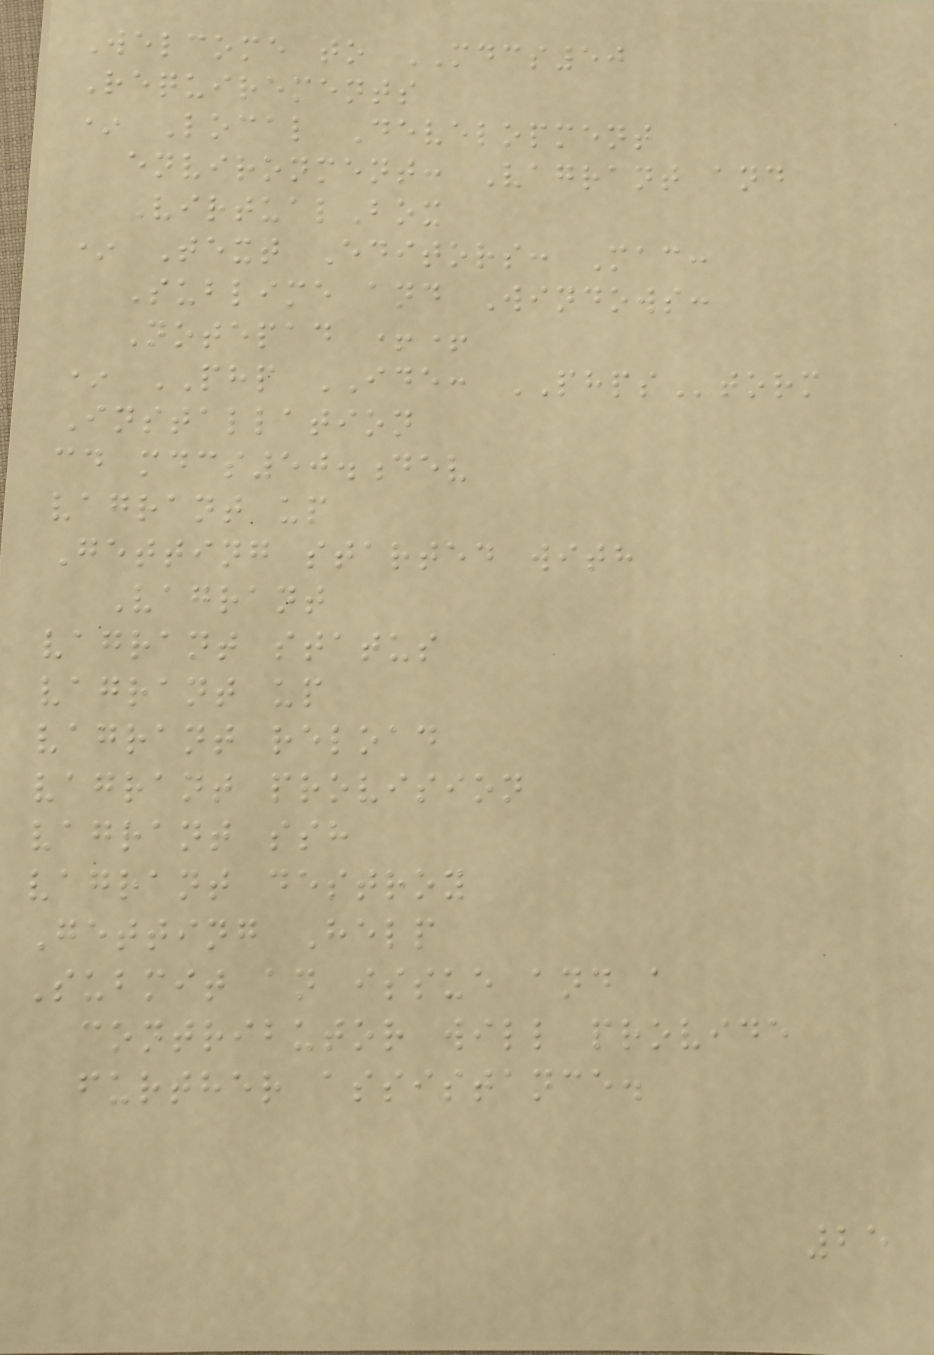Welcome to MDCS50
Requirements
* Local Development
environment: Vagrant and
VirtualBox
* Text Editors: Mac:
Sublime and Windows:
Notepad ++
* PHP IDE: PHPStorm
Installation
cd mdcs50.dev
vagrant up
Getting started with
Vagrant
vagrant status
vagrant up
vagrant reload
vagrant provision
vagrant ssh
vagrant destroy
Getting Help
Submit an issue and a
contributor will provide
further assistance.
25
